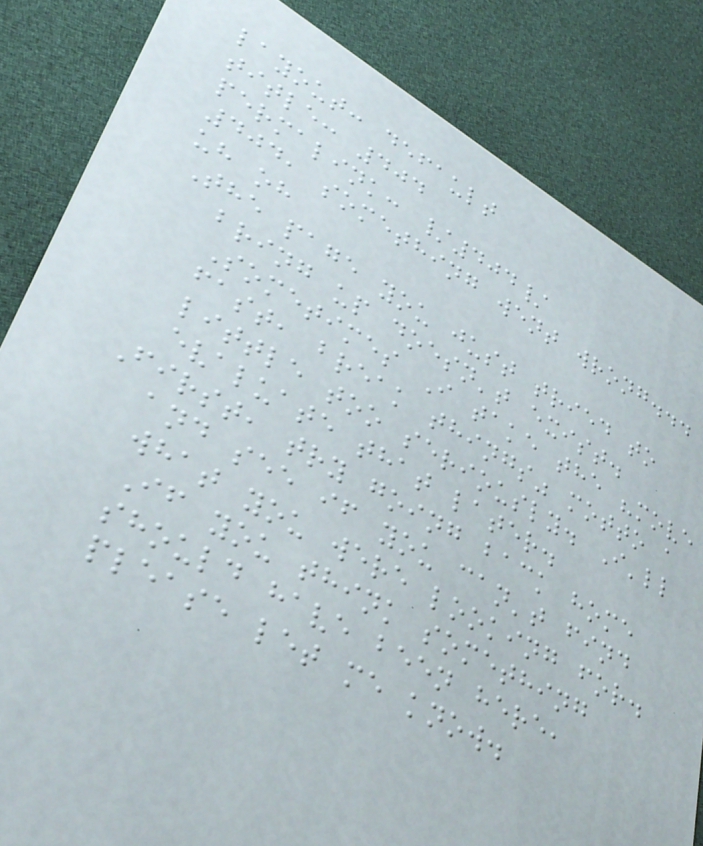layout: default
title: 404
permalink: /404/
404, something went wrong...
uh oh
The page you just tried to
bring up doesn't exist.
Sometimes I take the "move
fast, break things" motto a
little too seriously. I'll
evaluate that later.
First, try going back home
and see if you can't find
what you were looking for.
If you think something
should have been here,
please let me know.
